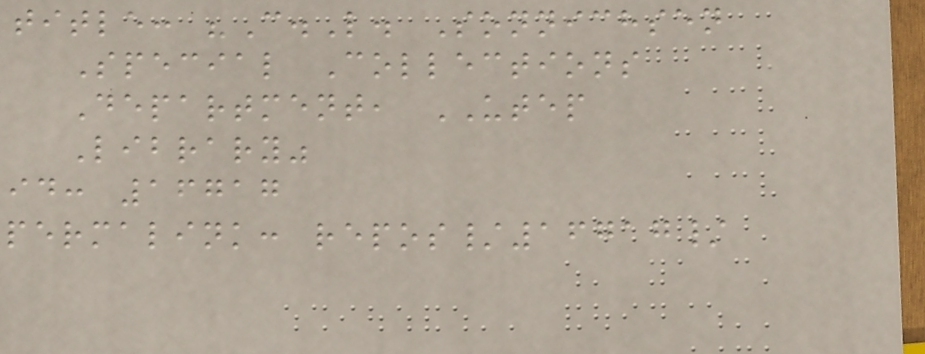title: "C.L. Sonnichsen
Special Collections
Department, UTEP
Library"
id: 16717
permalink: repos/16717/
